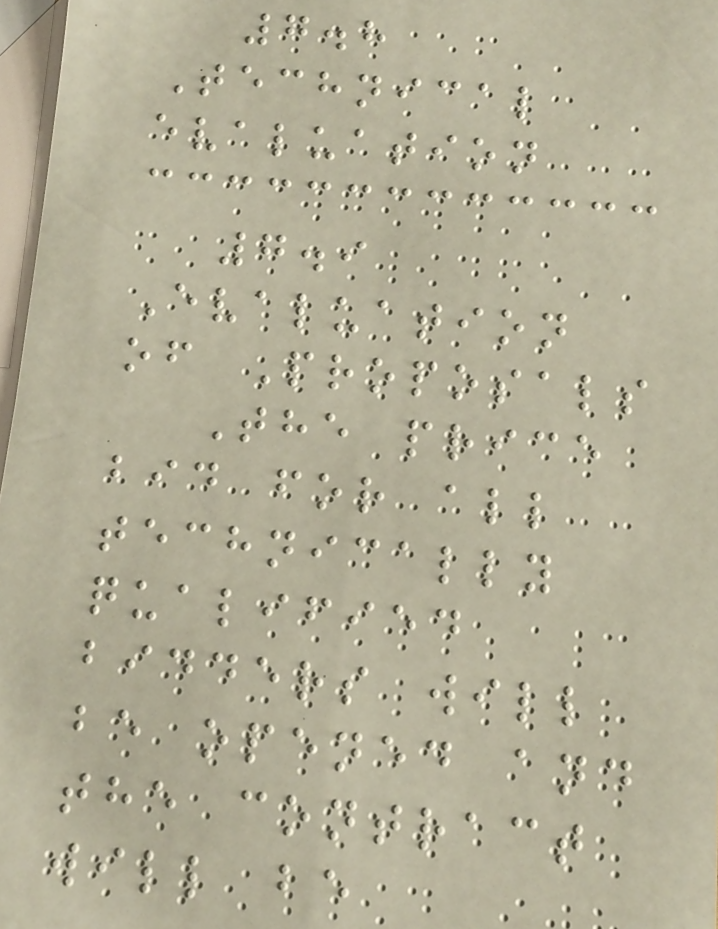7.8
Technical
evaluation
7.9
Evaluation
of Proposals
The price
bid for all
technically
qualified
bidders will
be opened and
the contract
will be
